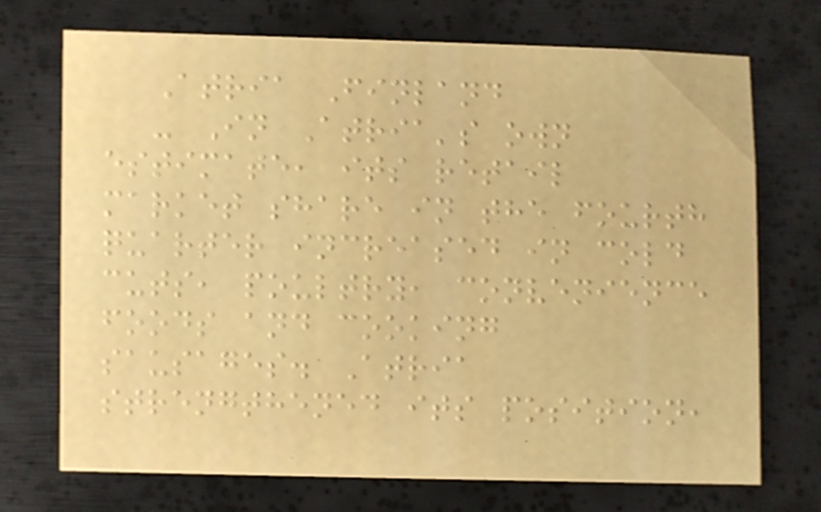Atria Finland
- In Atria's own
estimate, its retail
market share in the fourth
quarter increased in cold
cuts, poultry, convenience
foods and cooking
sausages. Atria
strengthened its position,
